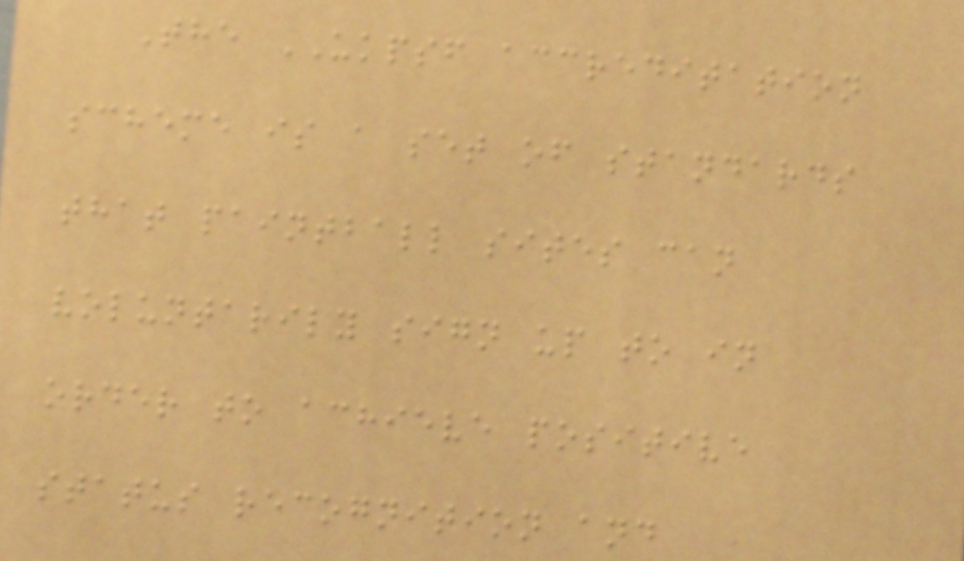The UKPSF accreditation
scheme is a set of standards
that paintball sites can
voluntarily sign up to in
order to achieve positive
status recognition and
